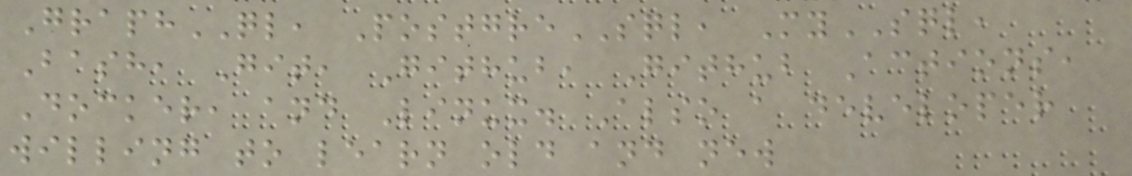GraphQL, PostgreSQL, MySQL,
Bash, Git, Github, Github Actions,
Docker, and Linux. Also a developer
willing to learn old and new
